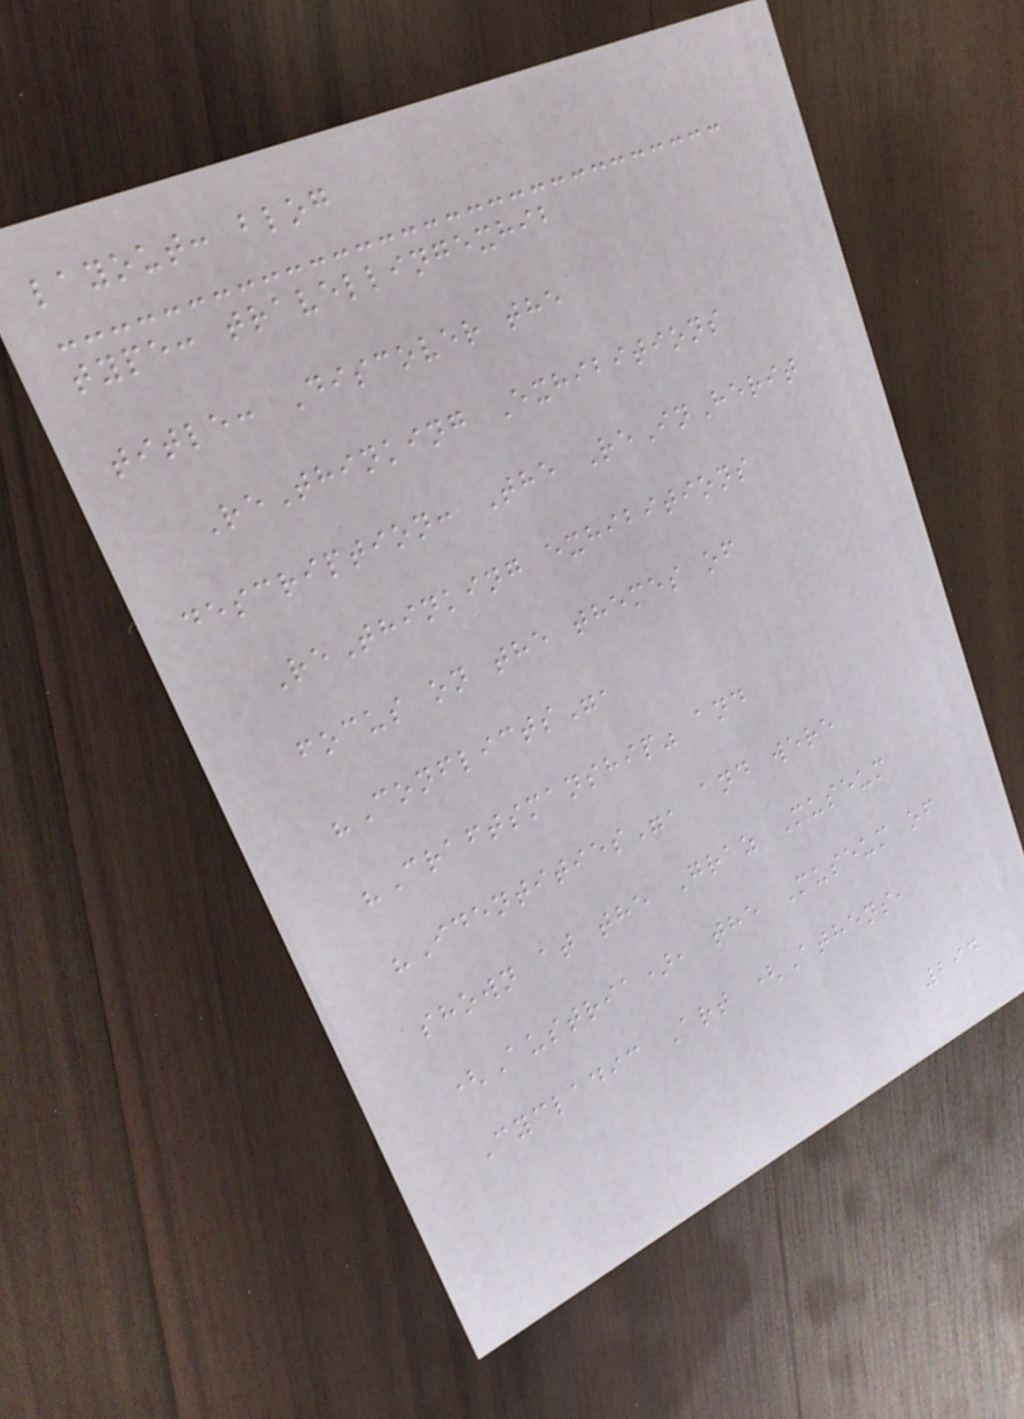layout: blog
type: travellingexhib
title: Discover the
ReThinking Exhibitions
description: The ReInHerit
ReThinking exhibitions
focus on the themes of
"Conflicts",
"Craftsmanship" and
"Identities", and were
shown at the Graz Museum
(Austria), the Museum of
Cycladic Art (Athens,
294
